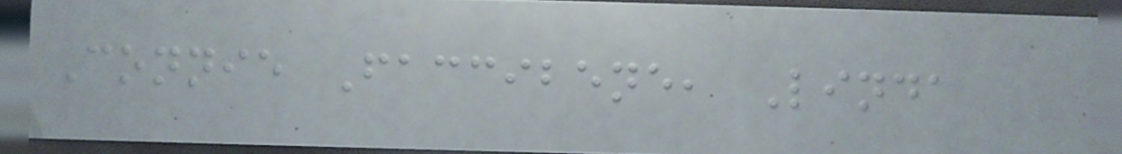Connie Faccibene, Linda
